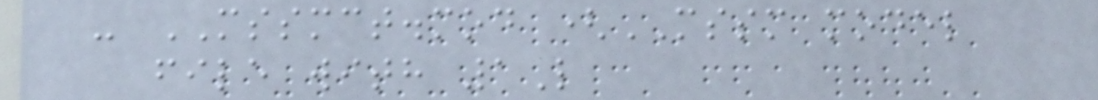- MSSMCT.mod (MSSM model
file with 1L
